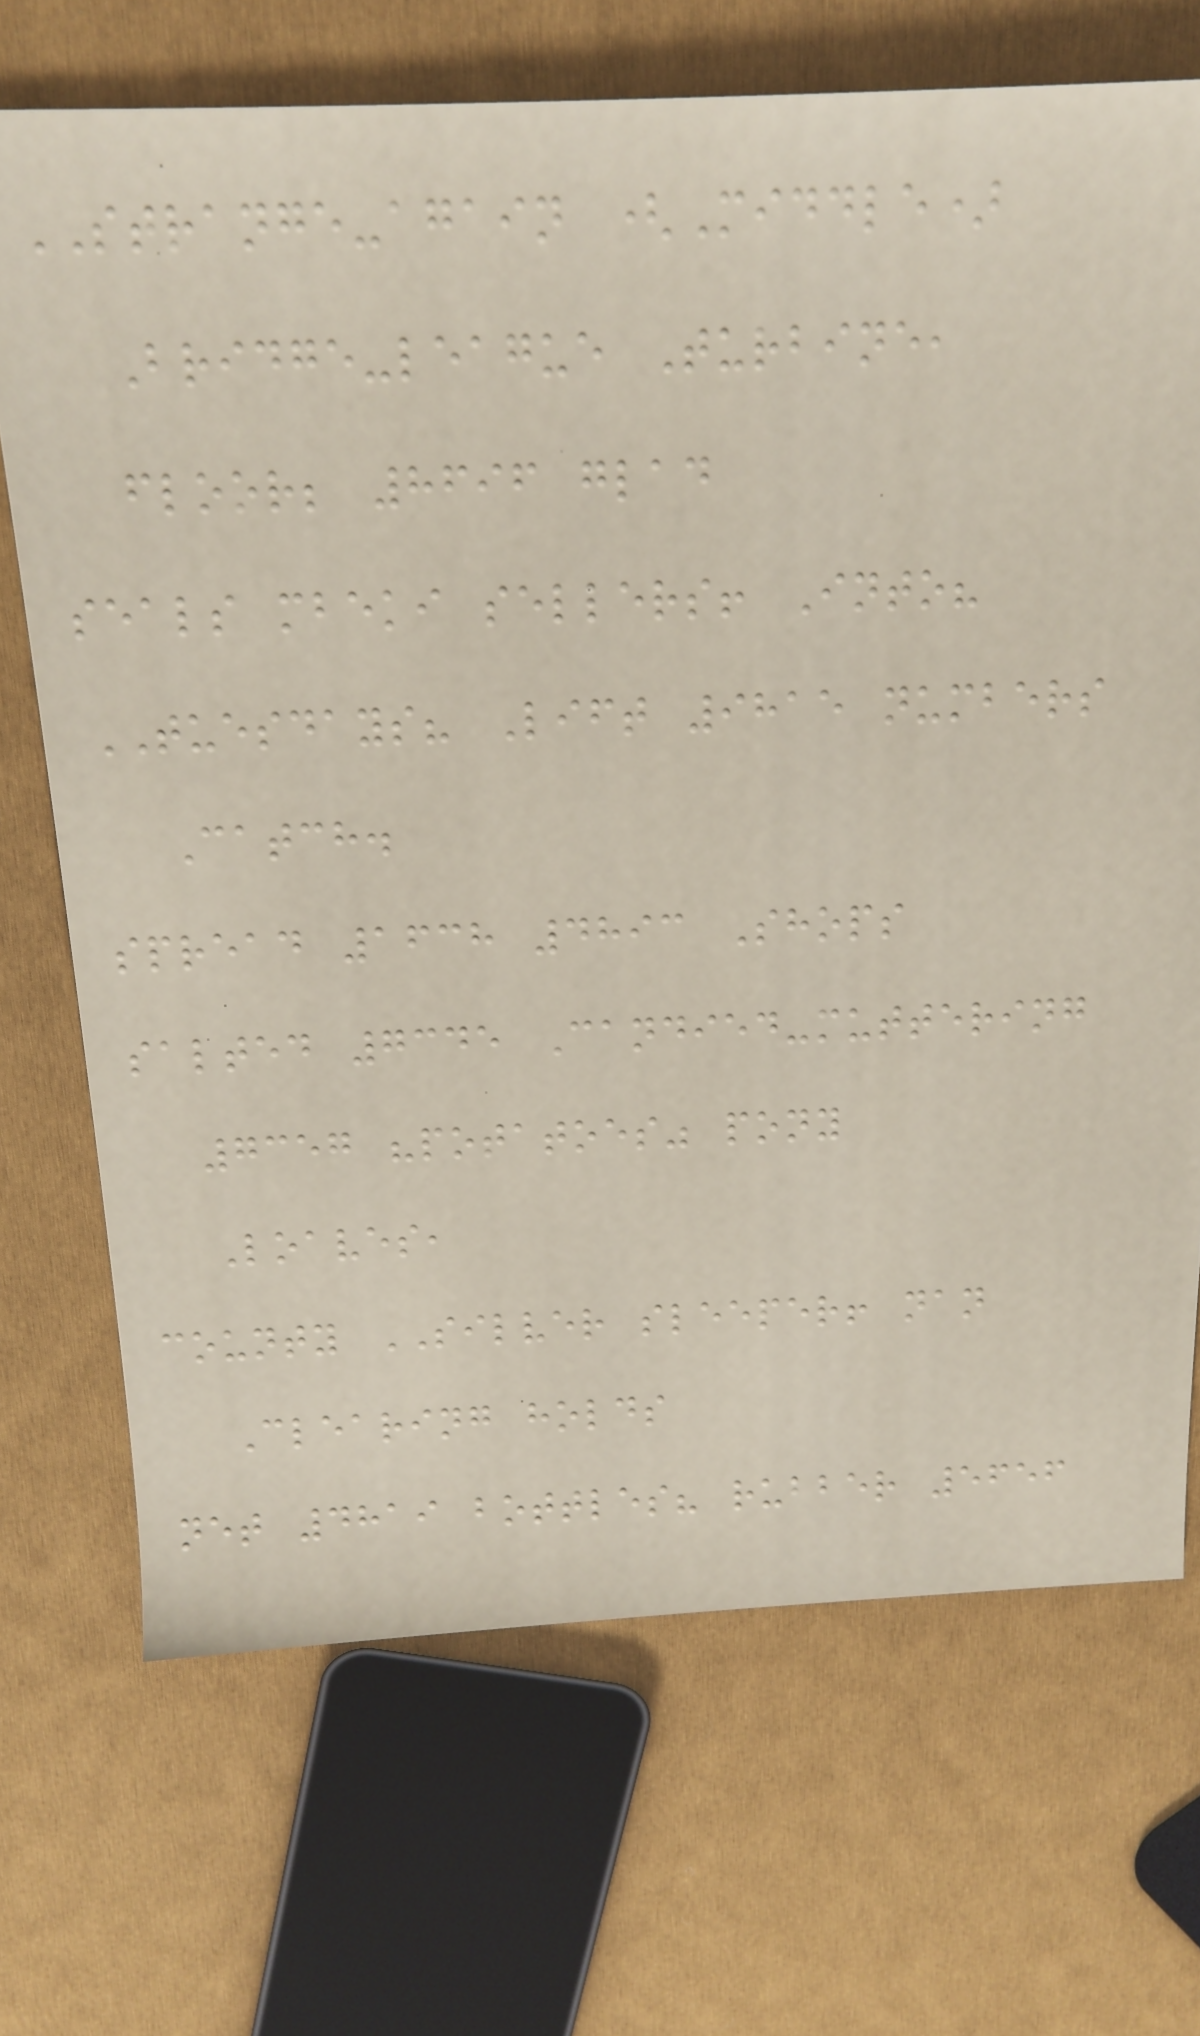STRANGE-again (Middle)
Bridge-league Turbine,
floor; 8696 glad
seals mbeki sellers! Into?
TUESDAYS? Lift 9815 numbers
Catch.
spread 1638 4893 Shops
salted 7345 Candied-muttering
7357 "potatoes" pony
Loaves,
county SILVER sleeper! nan
Clearing holds
net 4819 bottles? rubber 5656
